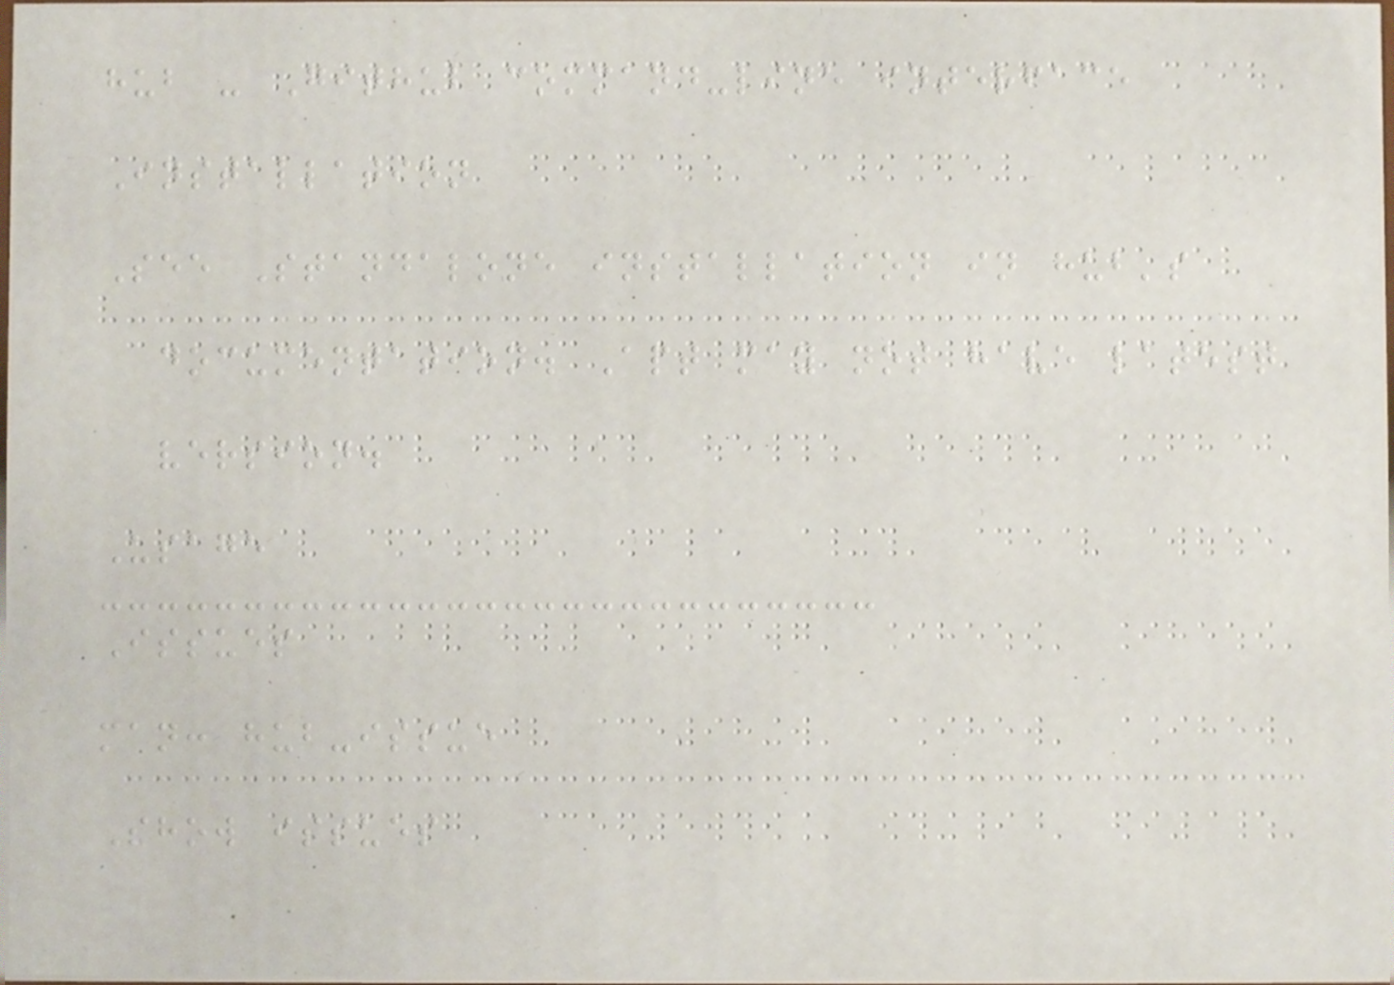hub - Github command-line interface
Installation
See Standalone installation in hub's
documentation. Apt may not have latest
version.
Usage
Issues
man: hub-issue
Show issues
